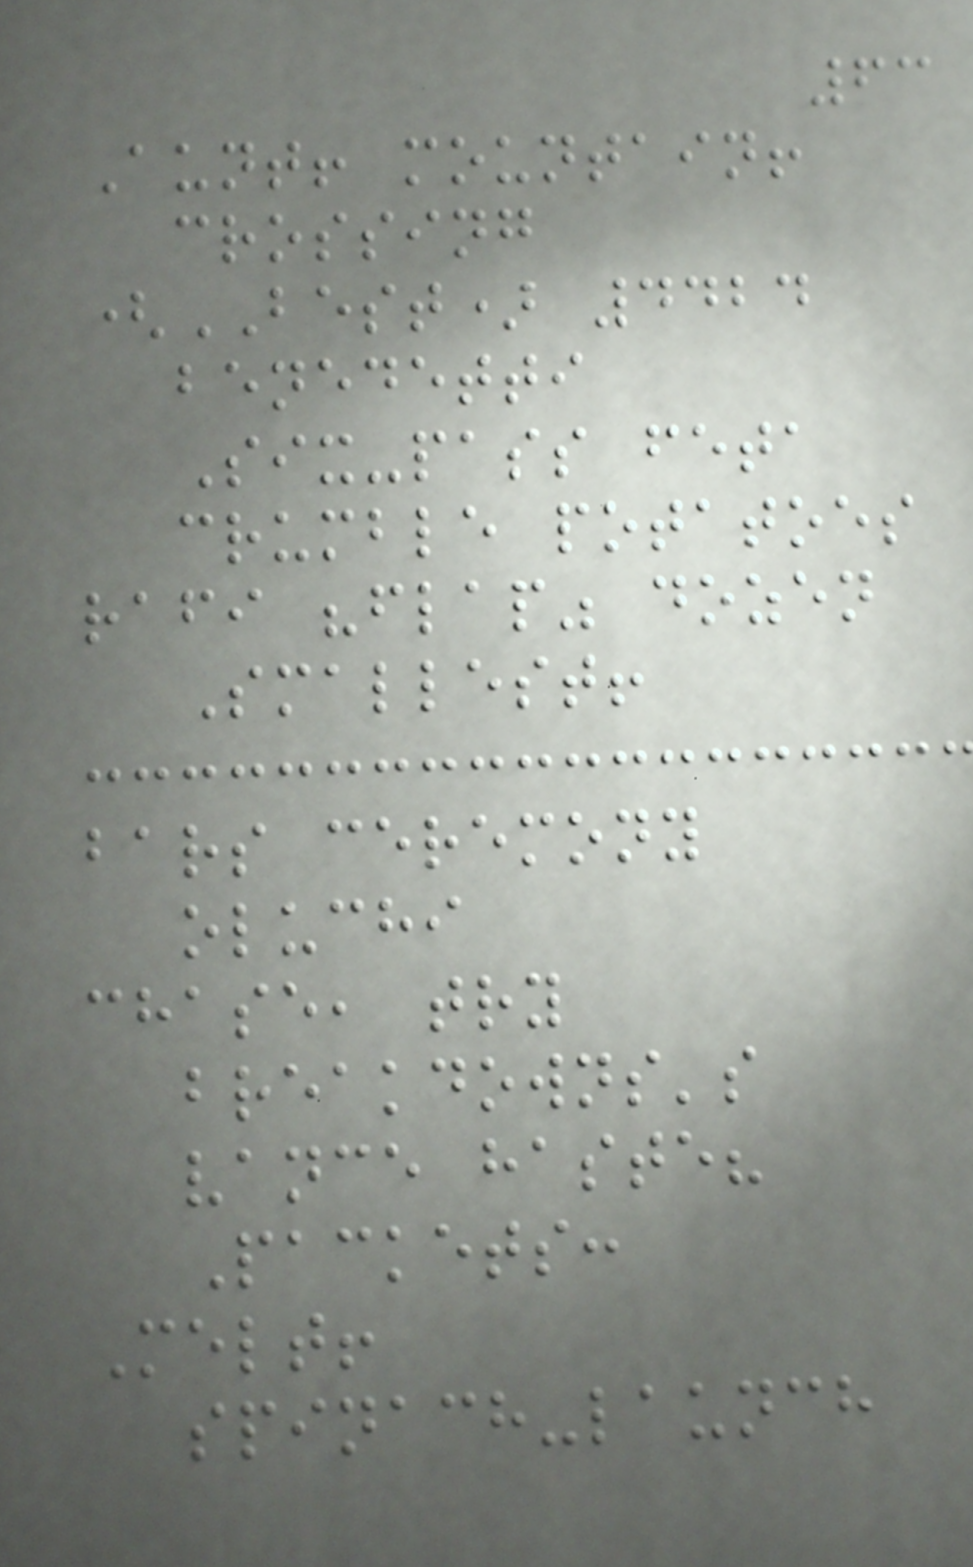63
Aunt! mountain!
crossing
(BEST) 4424
benedetti
Six-pass feta
crumble potatoes
rafi "flap" dozen
Smallest!
bars ceremony
oluchi
chase, try
breakdowns's
vance haste?
Packets:
Melt!
spinach-launch
